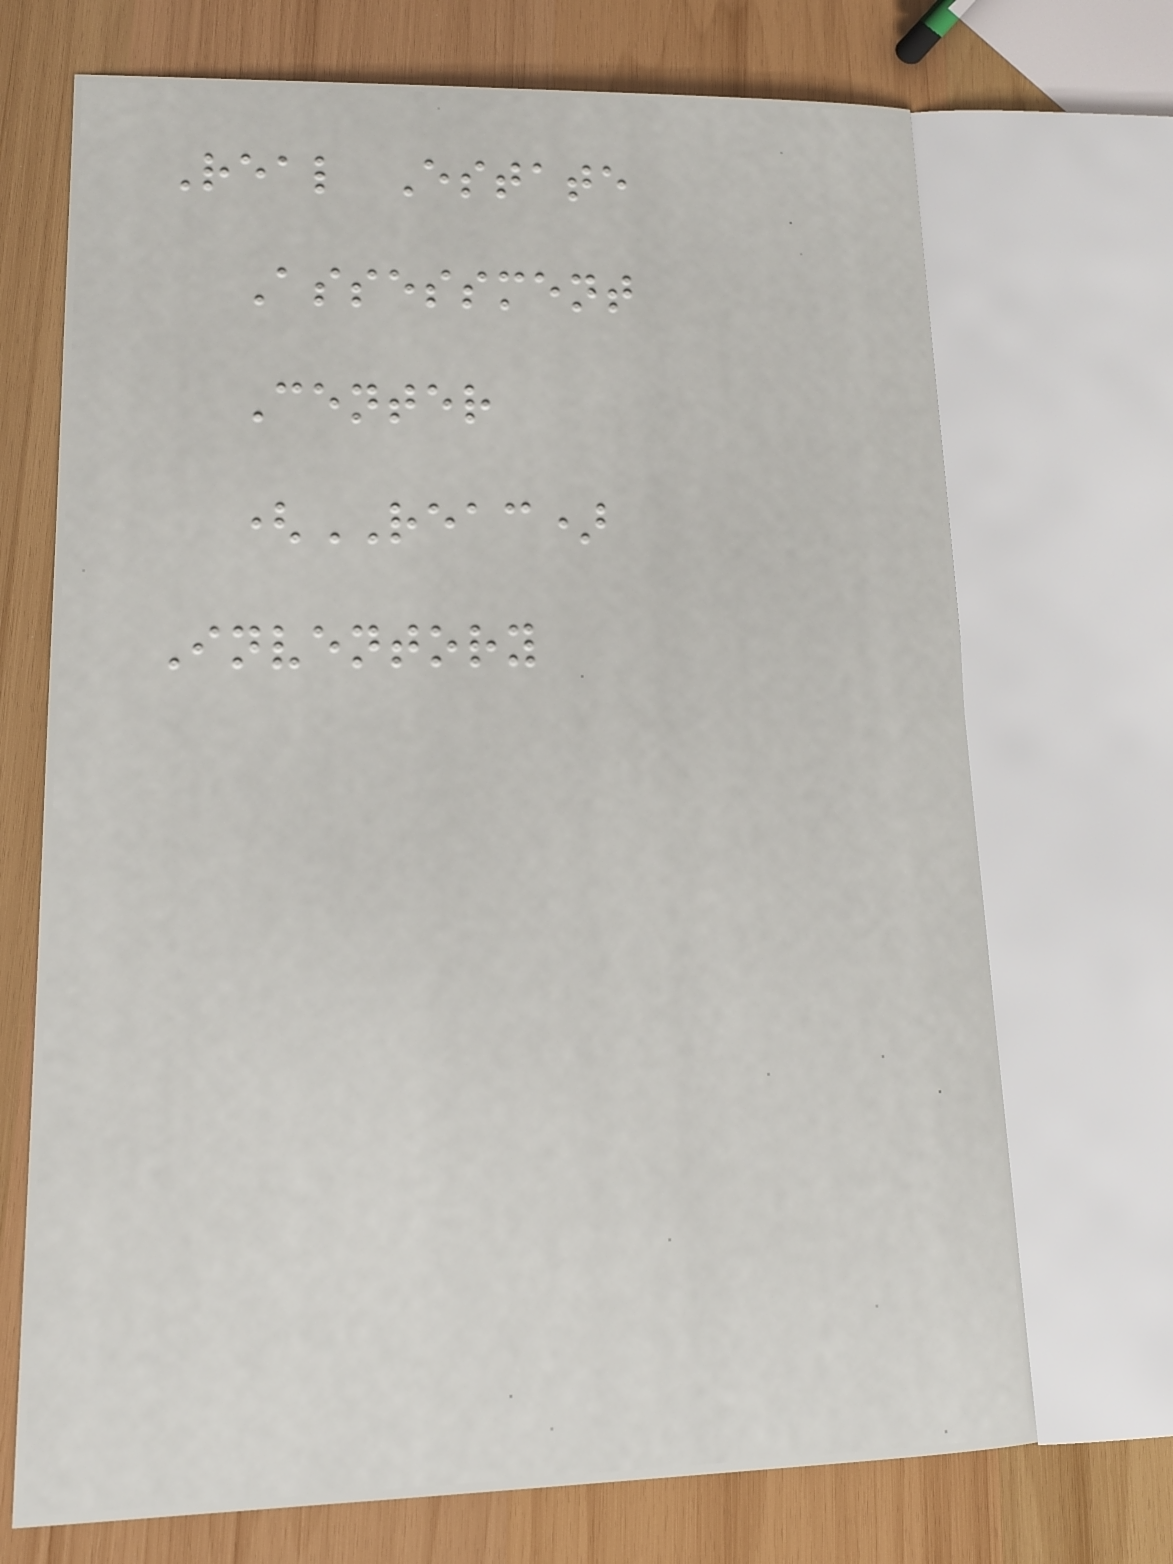Real Estate
Assessment
Center
(REAC)
Inventory
